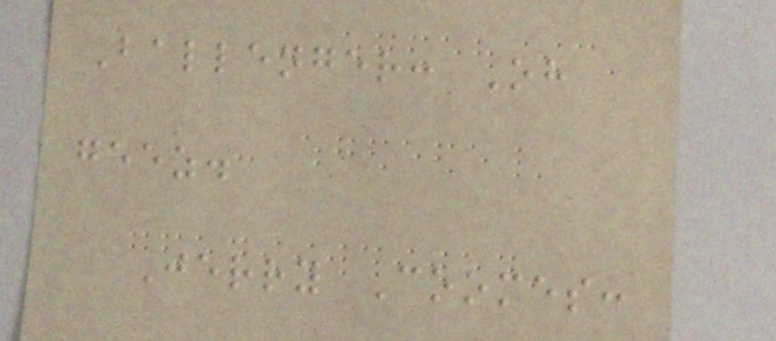Ballenger: Oh
geez.
Jerry Coomes:
